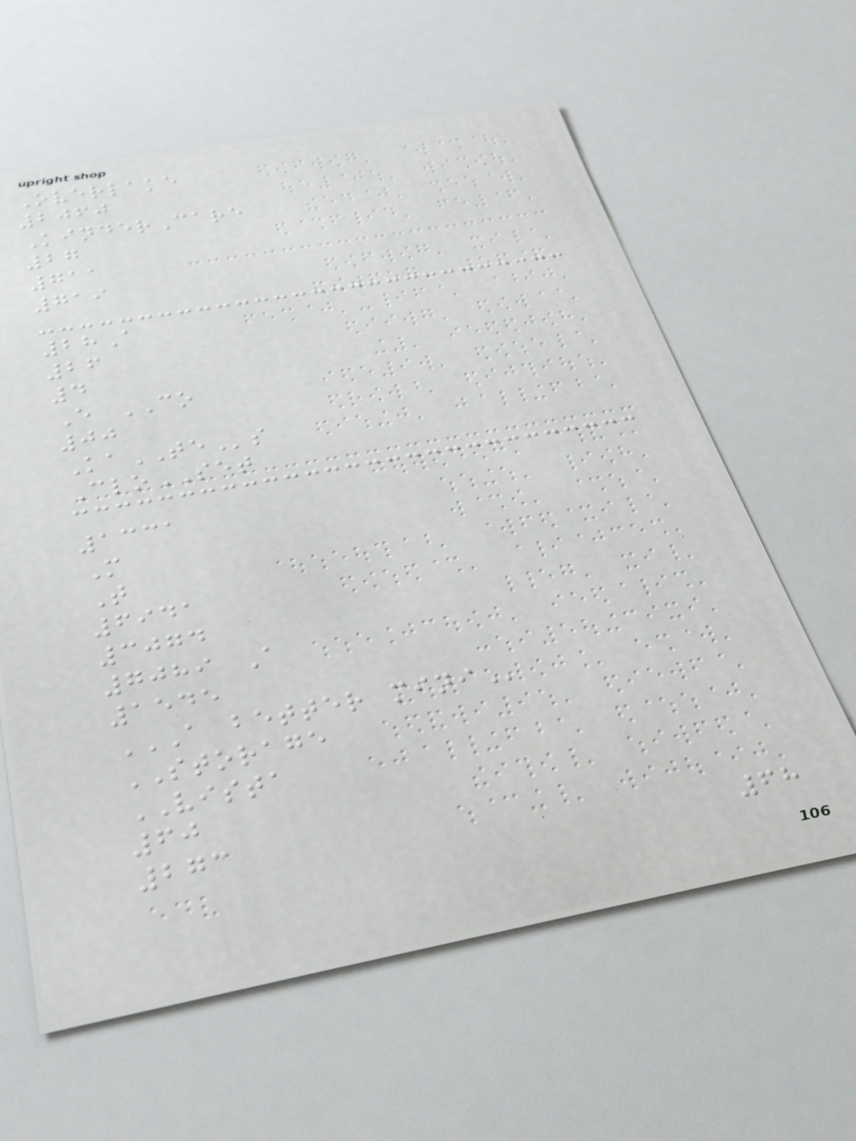Overlake
2060
KinderCare
27
711
719
28A
26
4
E CO
00
KaTEs
CloSET
1331
M
T
6941
3074
7089 A
1545
A BETTER MINI
STORAGE
VISTA
60
273
68
